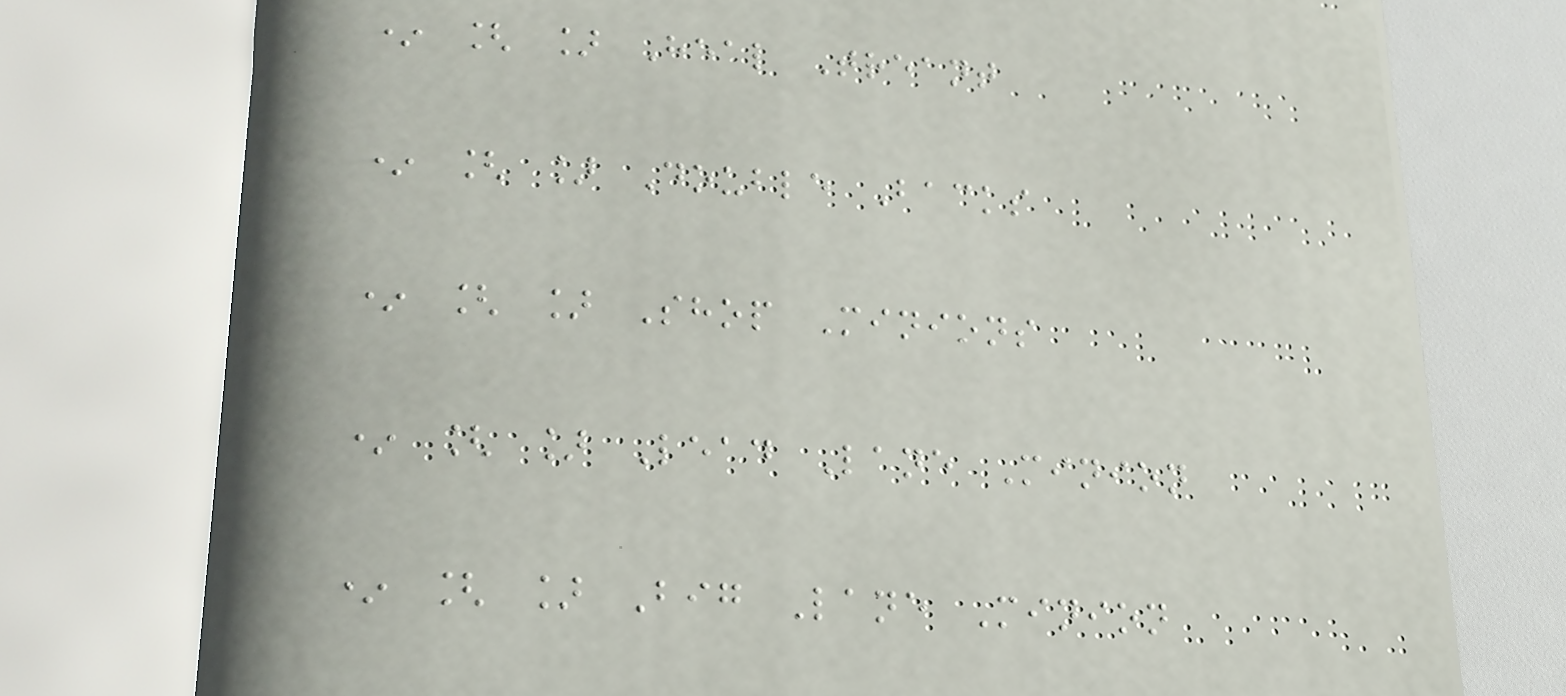* [ ] Heal Treant
* [ ] Double Backs
* [ ] Shop Minions
* [ ] Lead Lane Minion
* [ ] Big Lane Minion
